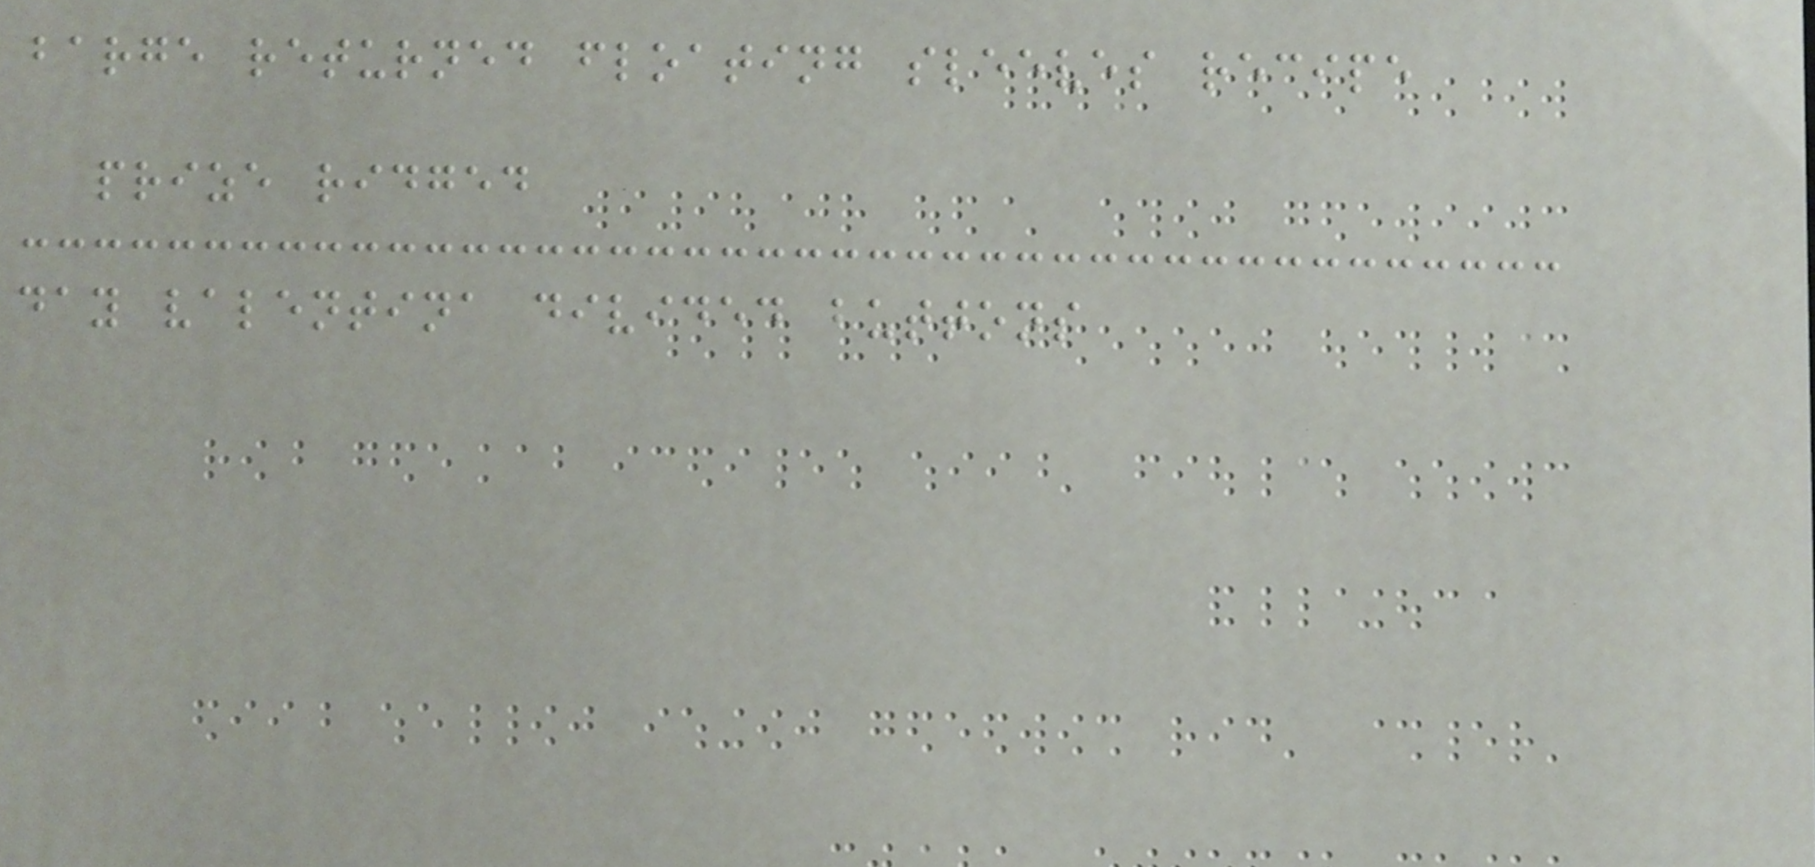barge returned floating sleeves recipe
prize ridged
day valentina divided buttons
